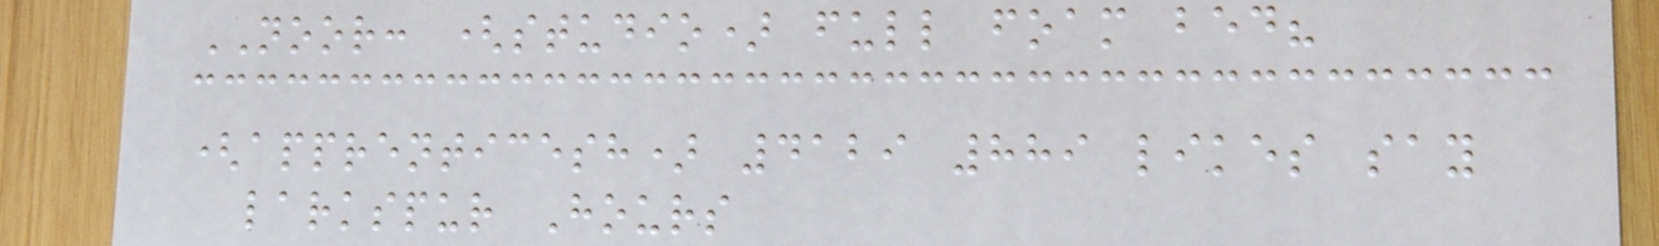NOOR: (studio) full foam bed?
(apprenticesh) 4129 889 likes say
larkspur Hours
